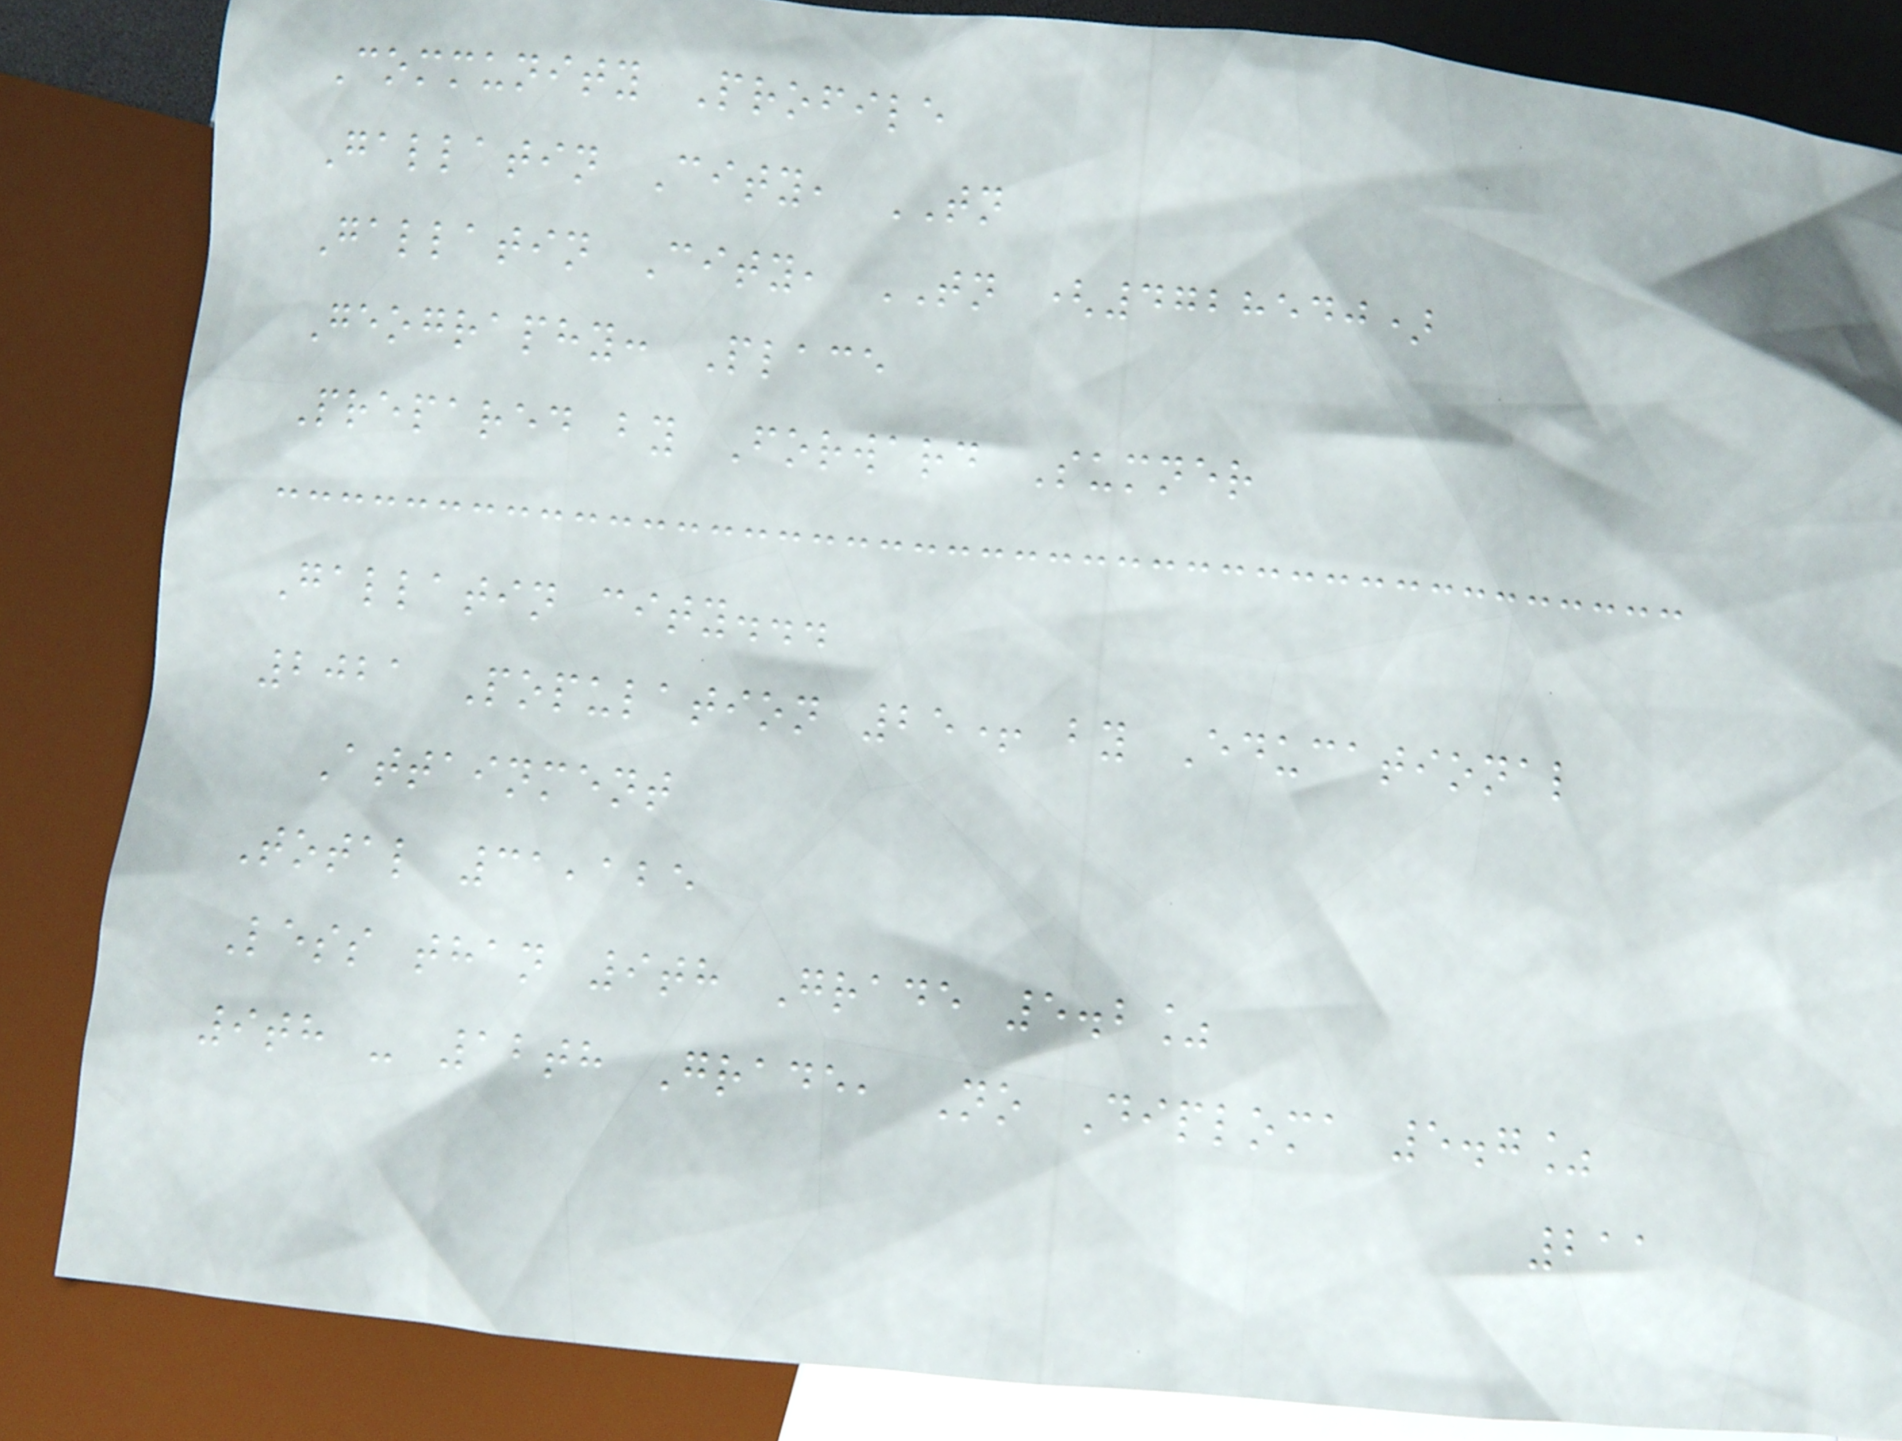Community Profile
Gallatin City, TN
Gallatin City, TN (4728540)
Geography: Place
Prepared by Forward Sumner
Gallatin city...
2021 Population 25+ by Educational
Attainment
Total 31,125
Less than 9th Grade 5.2%
9th - 12th Grade, No Diploma 5.7%
211
